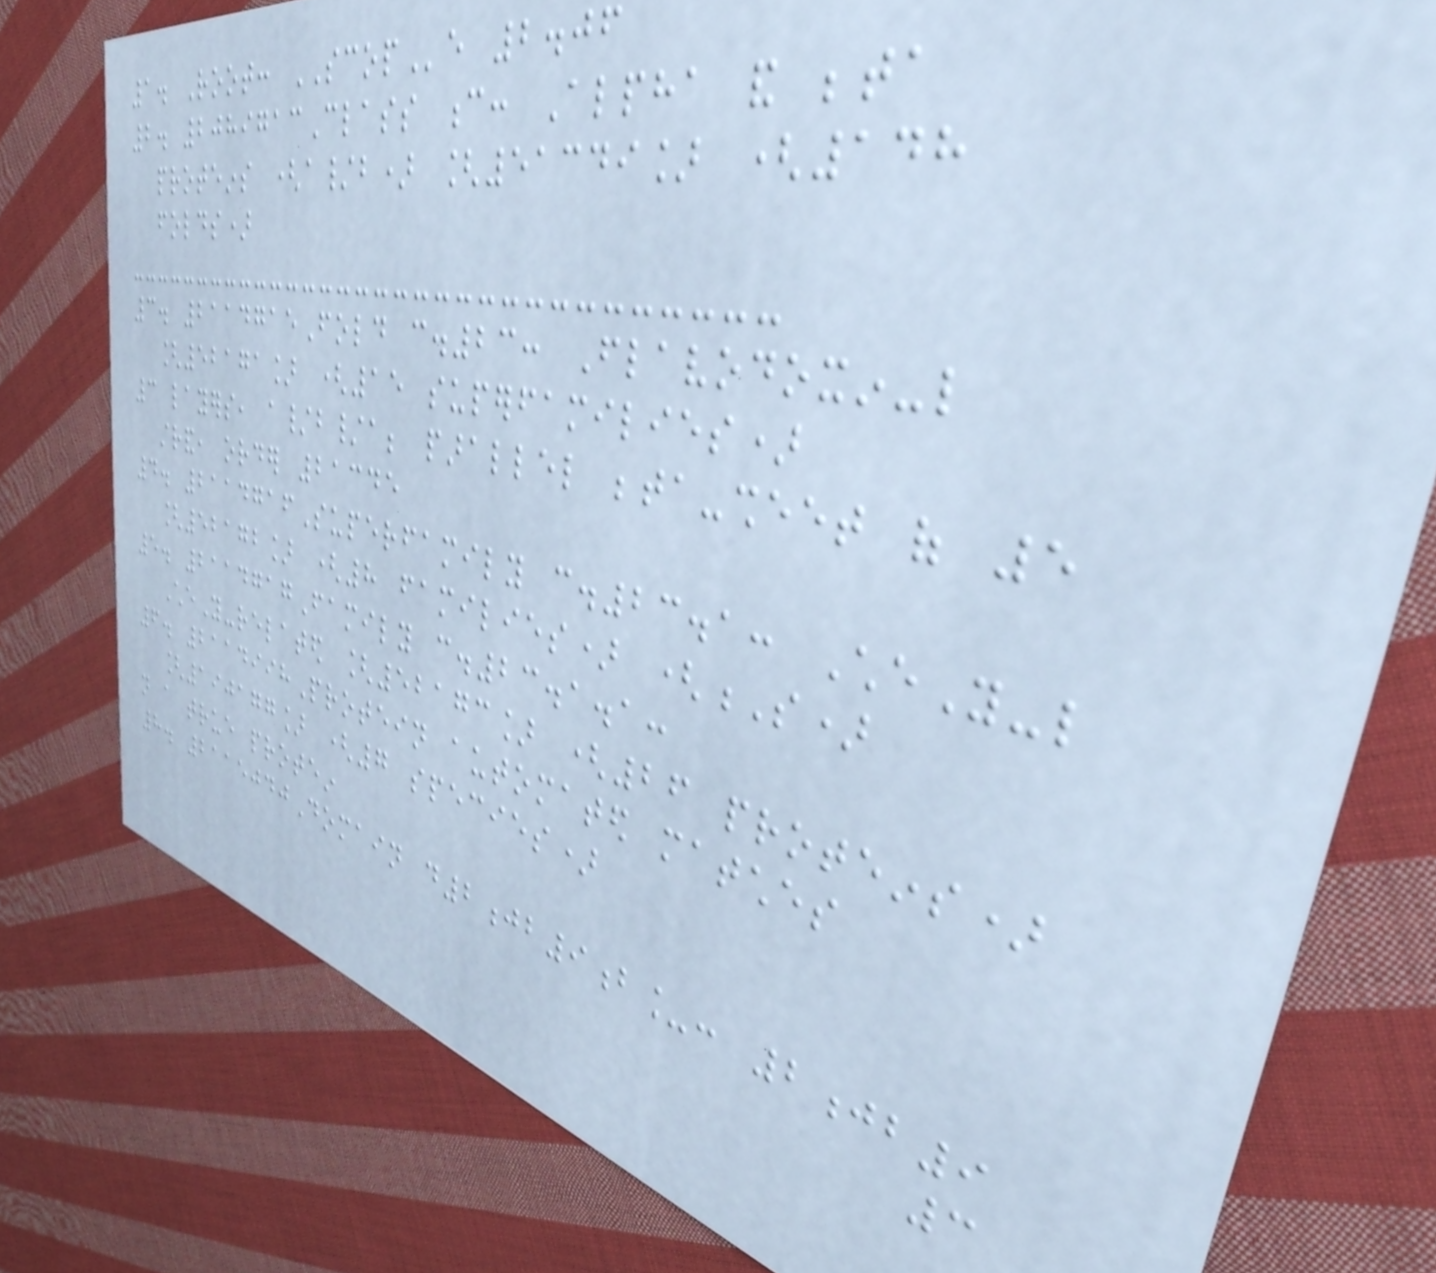1. Root: SCOPe 2.06
2. 2089713Class c: Alpha and beta
proteins (a/b) [51349] (148
folds)
3. 2114715Fold c.23: Flavodoxin-like
[52171] (15 superfamilies)
3 layers, a/b/a; parallel beta-sheet of 5
strand, order 21345
4. 2114716Superfamily c.23.1: CheY-like
[52172] (8 families) (S)
5. 2114717Family c.23.1.1:
CheY-related [52173] (26 proteins)
6. 2114998Protein automated matches
[190177] (7 species)
not a true protein
8. 2115040Domain d2jb9b_: 2jb9
3
